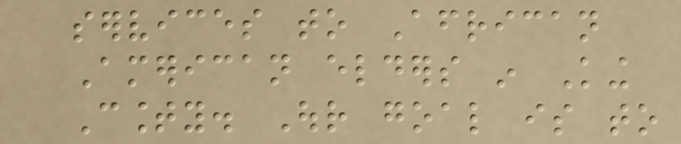services to African
American elders in King
County. Our goal is to
